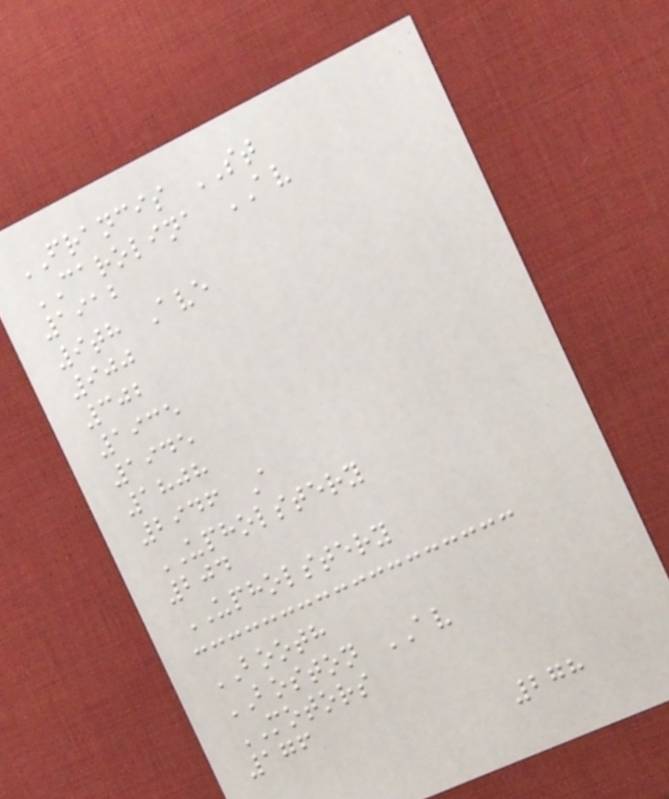FRANCIS ST
CAROLINA AV
1912
9th Ave
900
302
1935
1945
1808
2946 A
UPHOLSTERY
204
UPHOLSTERY
BOOTH
BOSTON AV
MOTORS
176
278
